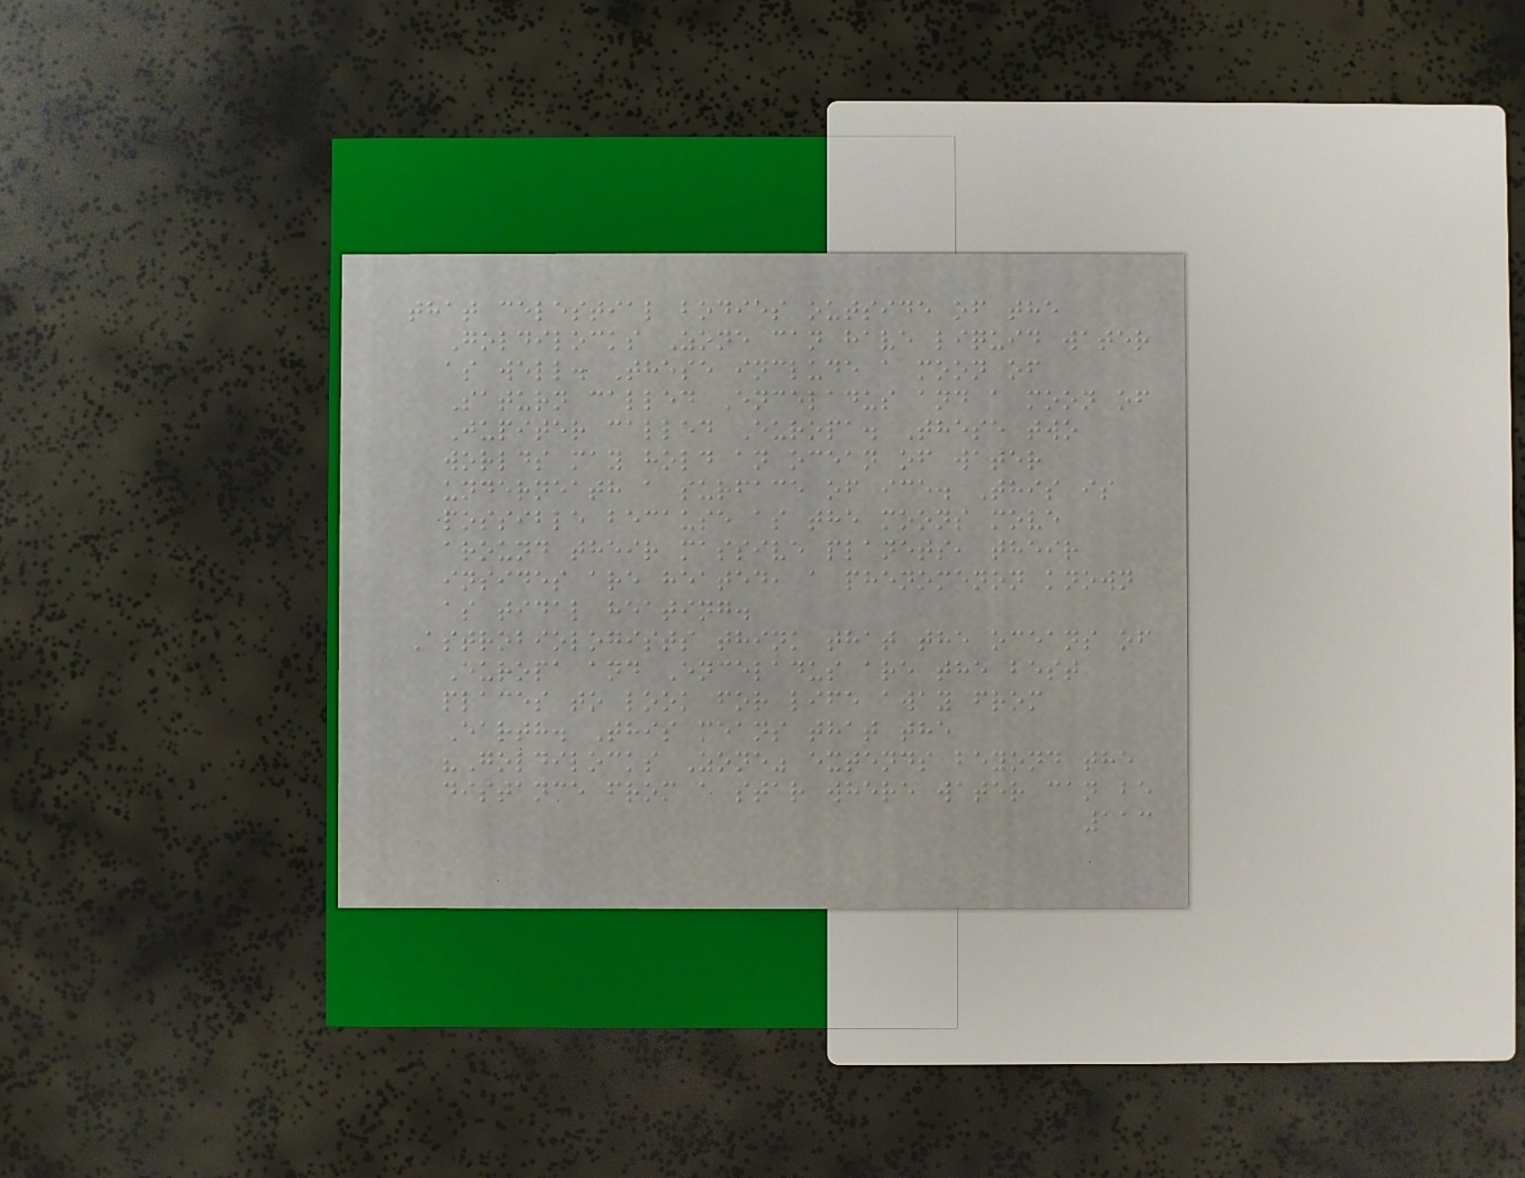that celestial bodies outside of the
Goldilocks Zone can have liquid water
as well. These include a moon of
Saturn called Enceladus and a moon of
Jupiter called Europa. These two
worlds may hold an ocean of water
underneath a surface of ice. This is
possible because as the moons move
around their massive planets, their
insides are heated, a phenomenon known
as tidal heating.
Astrobiologists think that the oceans of
Europa and Enceladus are the best
places to look for life away from
Earth. This means that the
"Goldilocks Zone" extends beyond the
distance from a star where water can be
113
